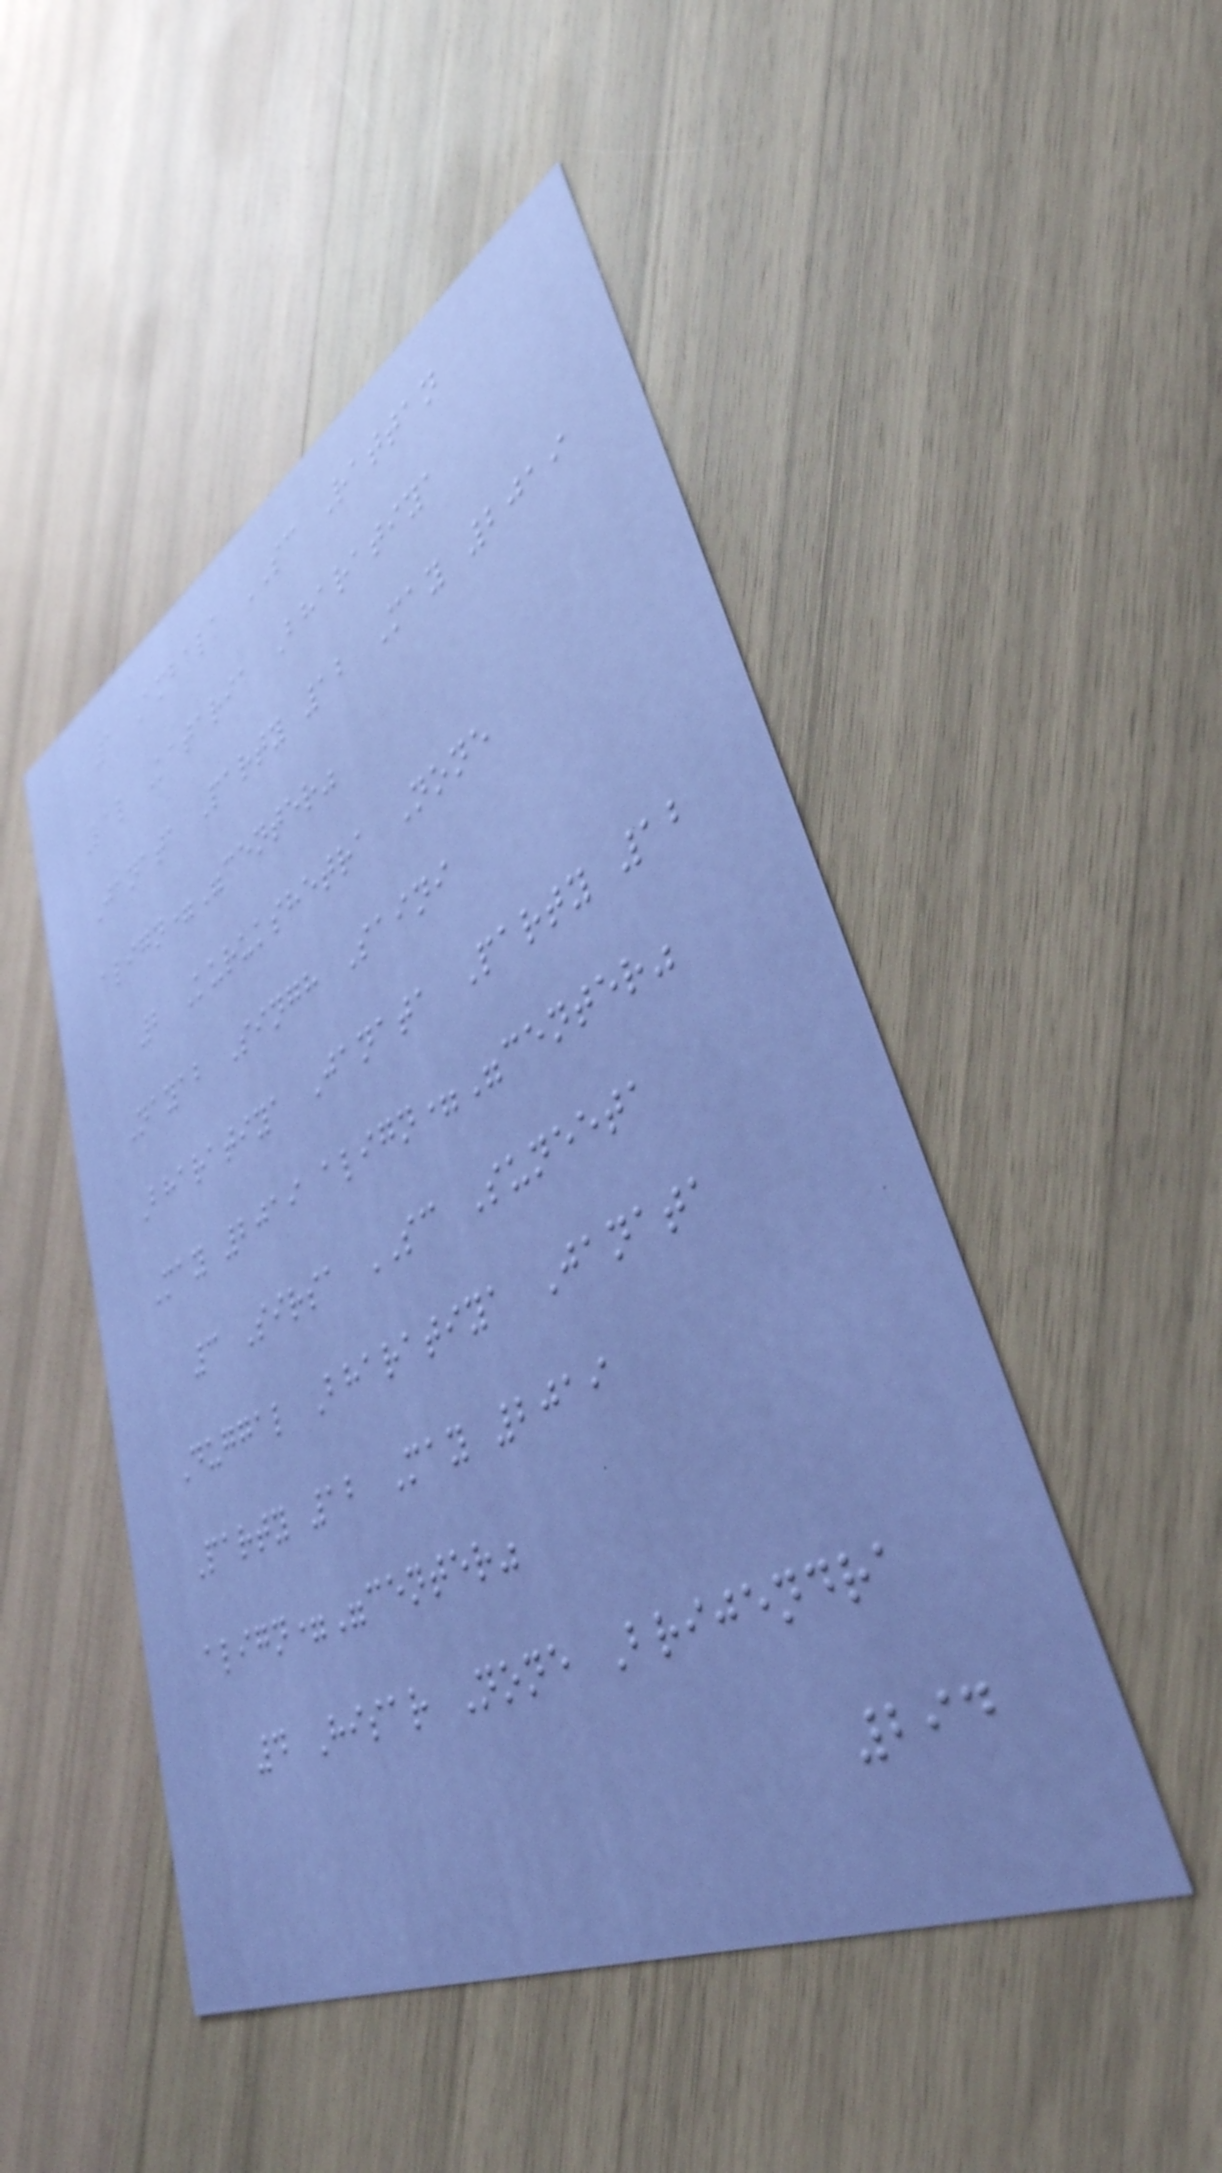1 Ambala SC Rattan
Lal Kataria Bharatiya
Janata Party 12 May 2019
align="center"
2 Kurukshetra None
Nayab Singh Saini
Bharatiya Janata Party 12
May 2019 align="center"
3 Sirsa SC Suneeta
Duggal Bharatiya Janata
Party 12 May 2019
align="center"
4 Hisar None Brijendra
294
